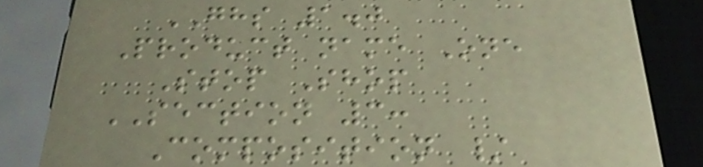GHS 1.0
Product name One
Stop Shop
SECTION 3:
Composition /
